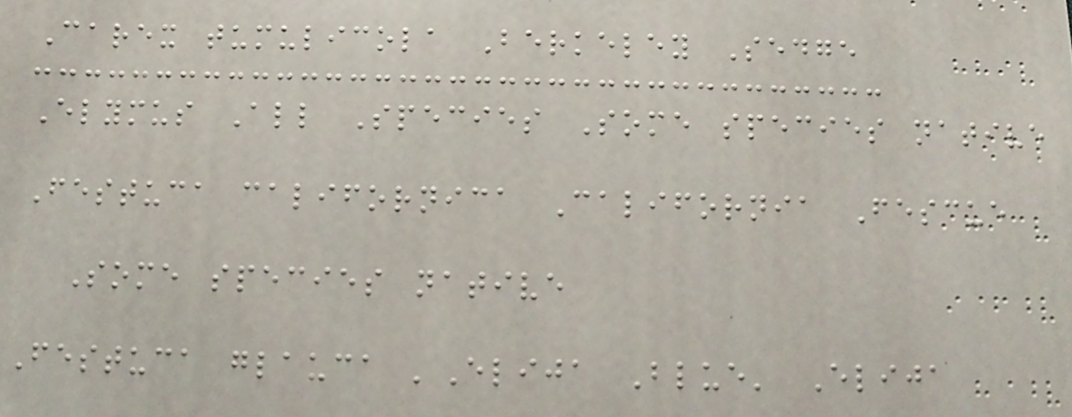Carex tumulicola Berkeley Sedge
Elymus All Species Some species native
Festuca californica California Fescue
Some species native
Festuca glauca 'Elija Blue' Elija
